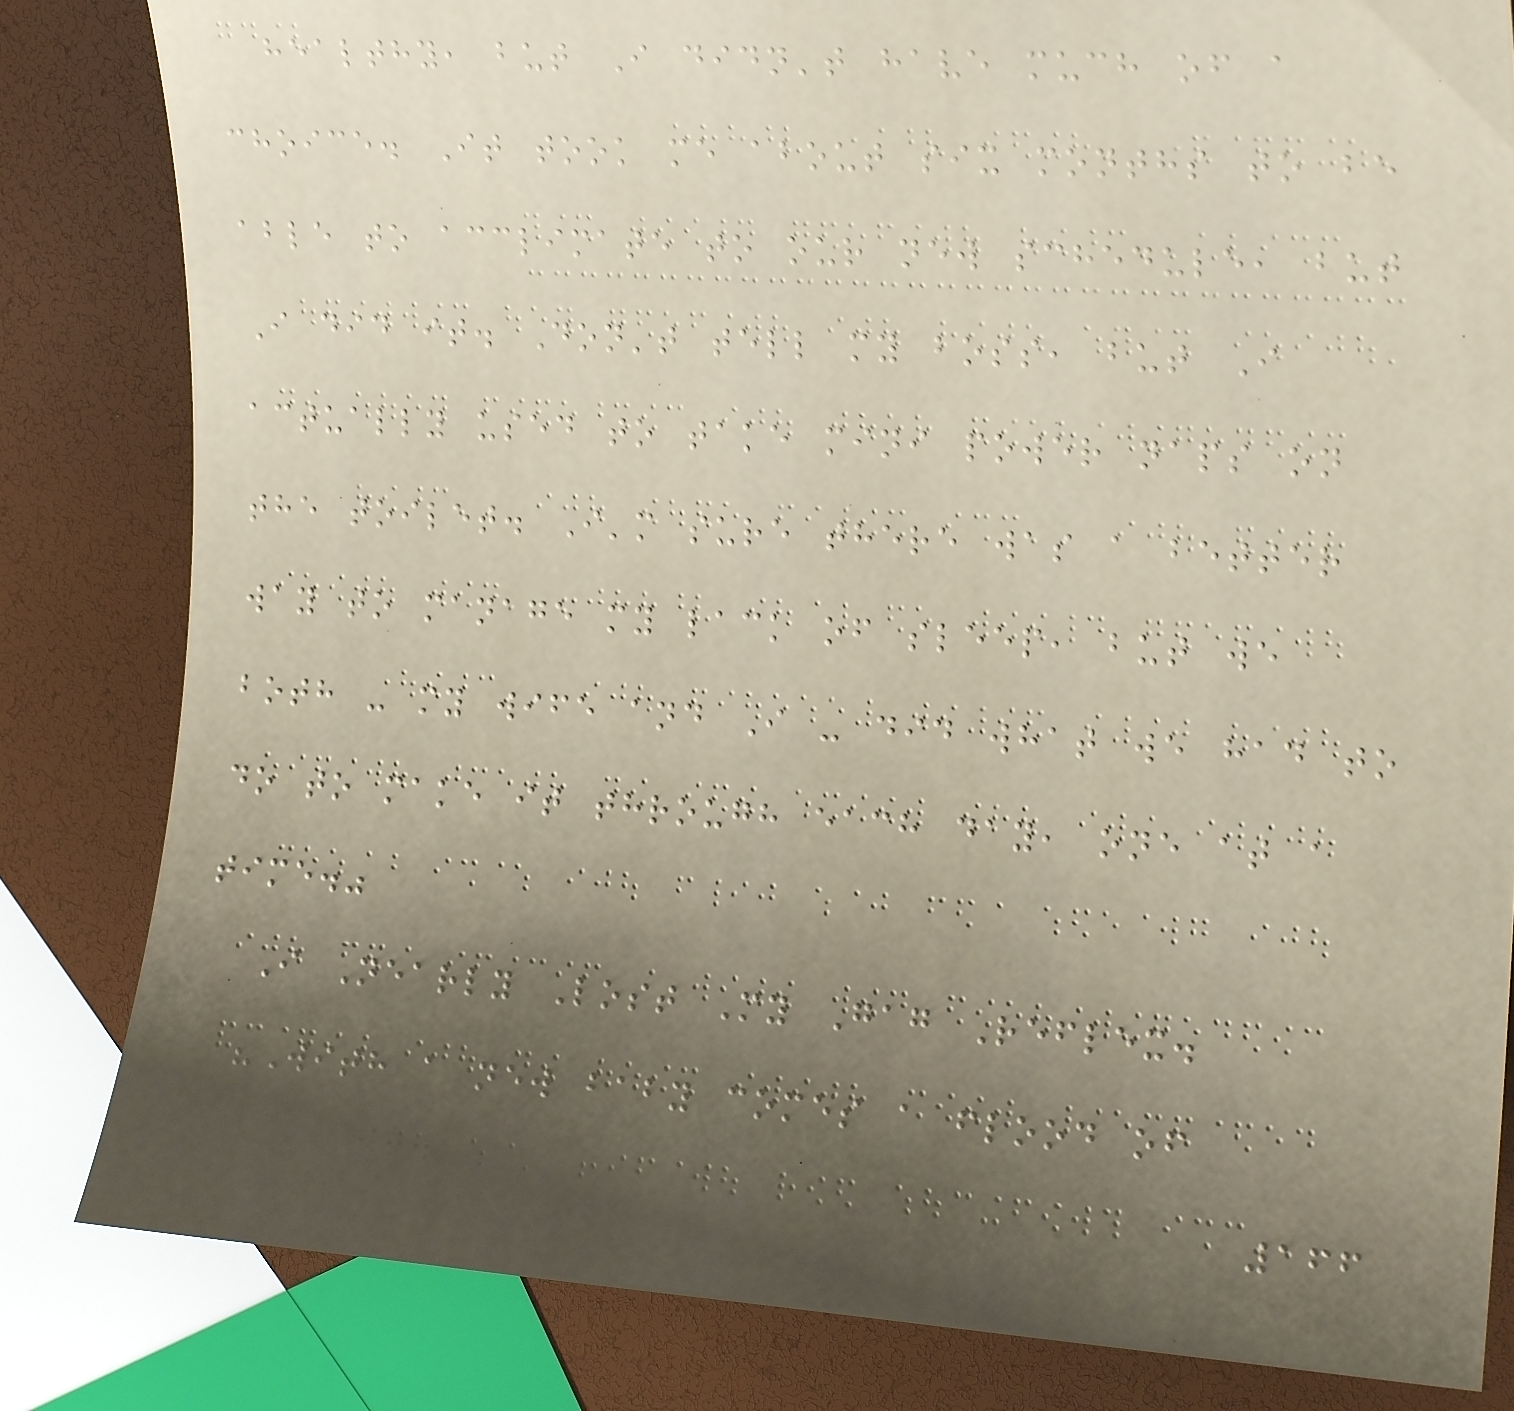healthy, but I didn't have much of a
choice. It took me about six months to be
able to acclimate to our new schedule, but
I did it. Don't tell my boss, but I
actually used to take mini power naps on
the toilet. I'm sure there was a better
way to manage my lack of sleep, but we
both - my wife and I - did what we had to
do to make it through each day, one at a
time."
I Nearly Lost My Gag Reflex.
"With a new baby comes a flood of
166
